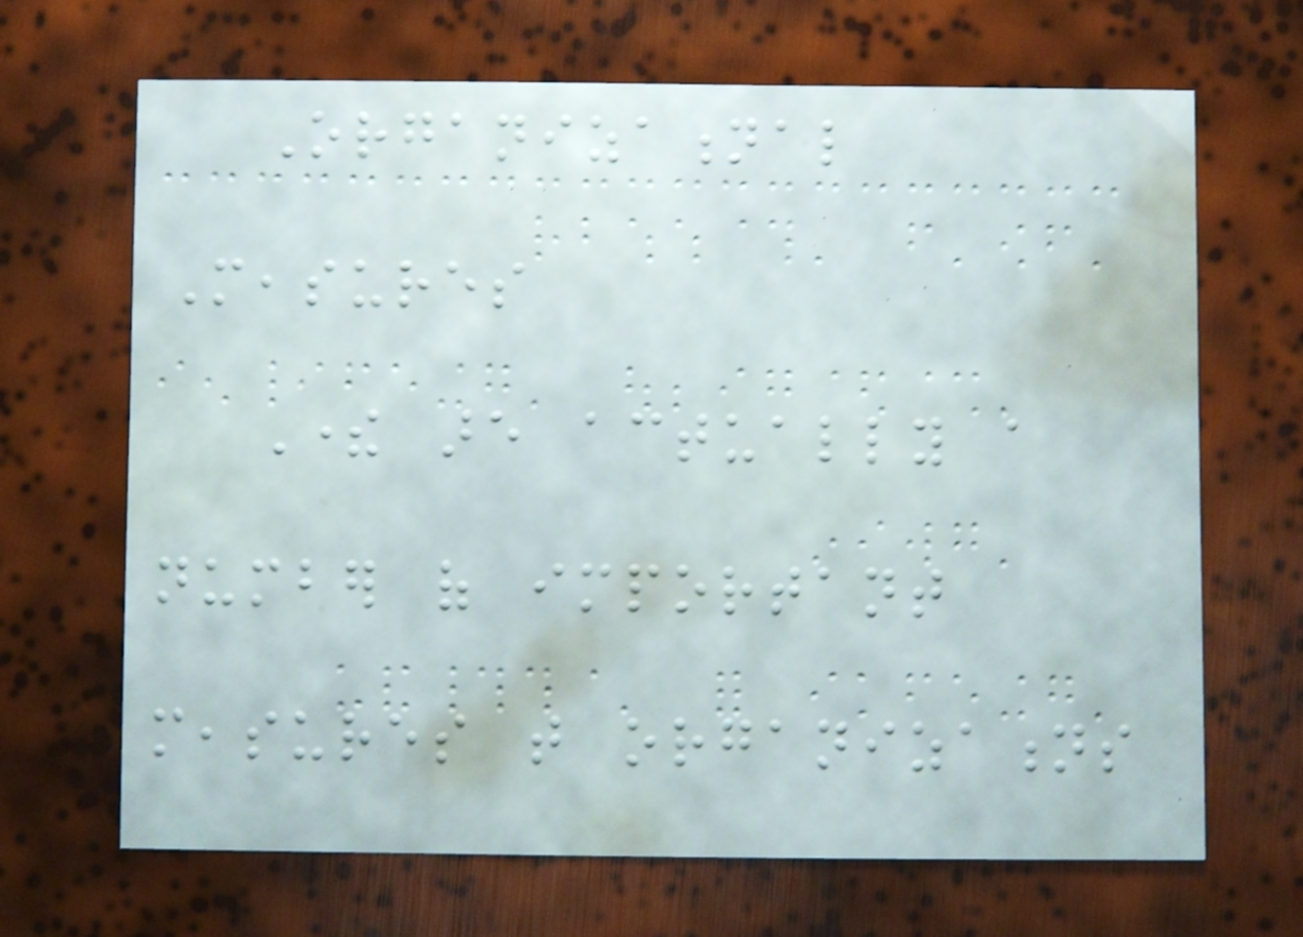Organizational
Measures
There are actually a
number of important
measures that organizations
